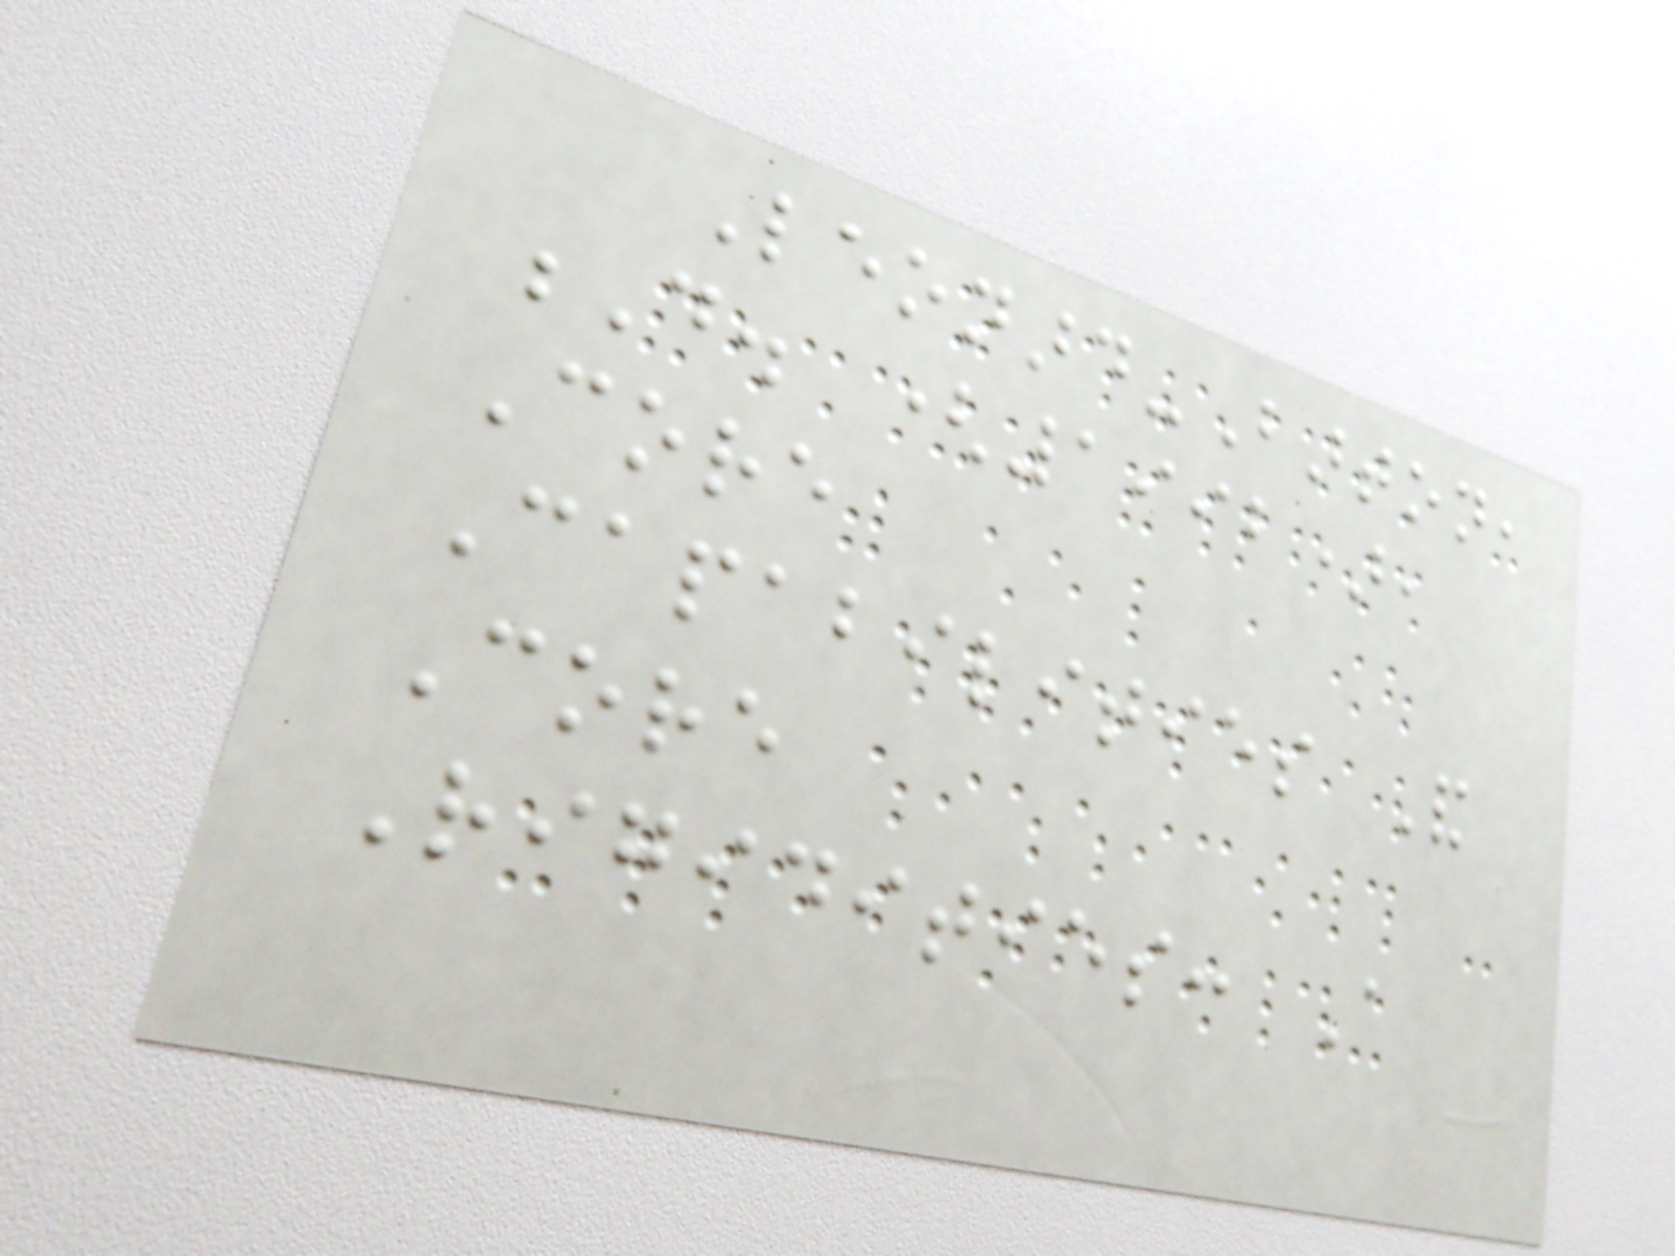Leonard-Barton,
D. (1992),
Core
Capabilities And
Core
Rigidities: A
